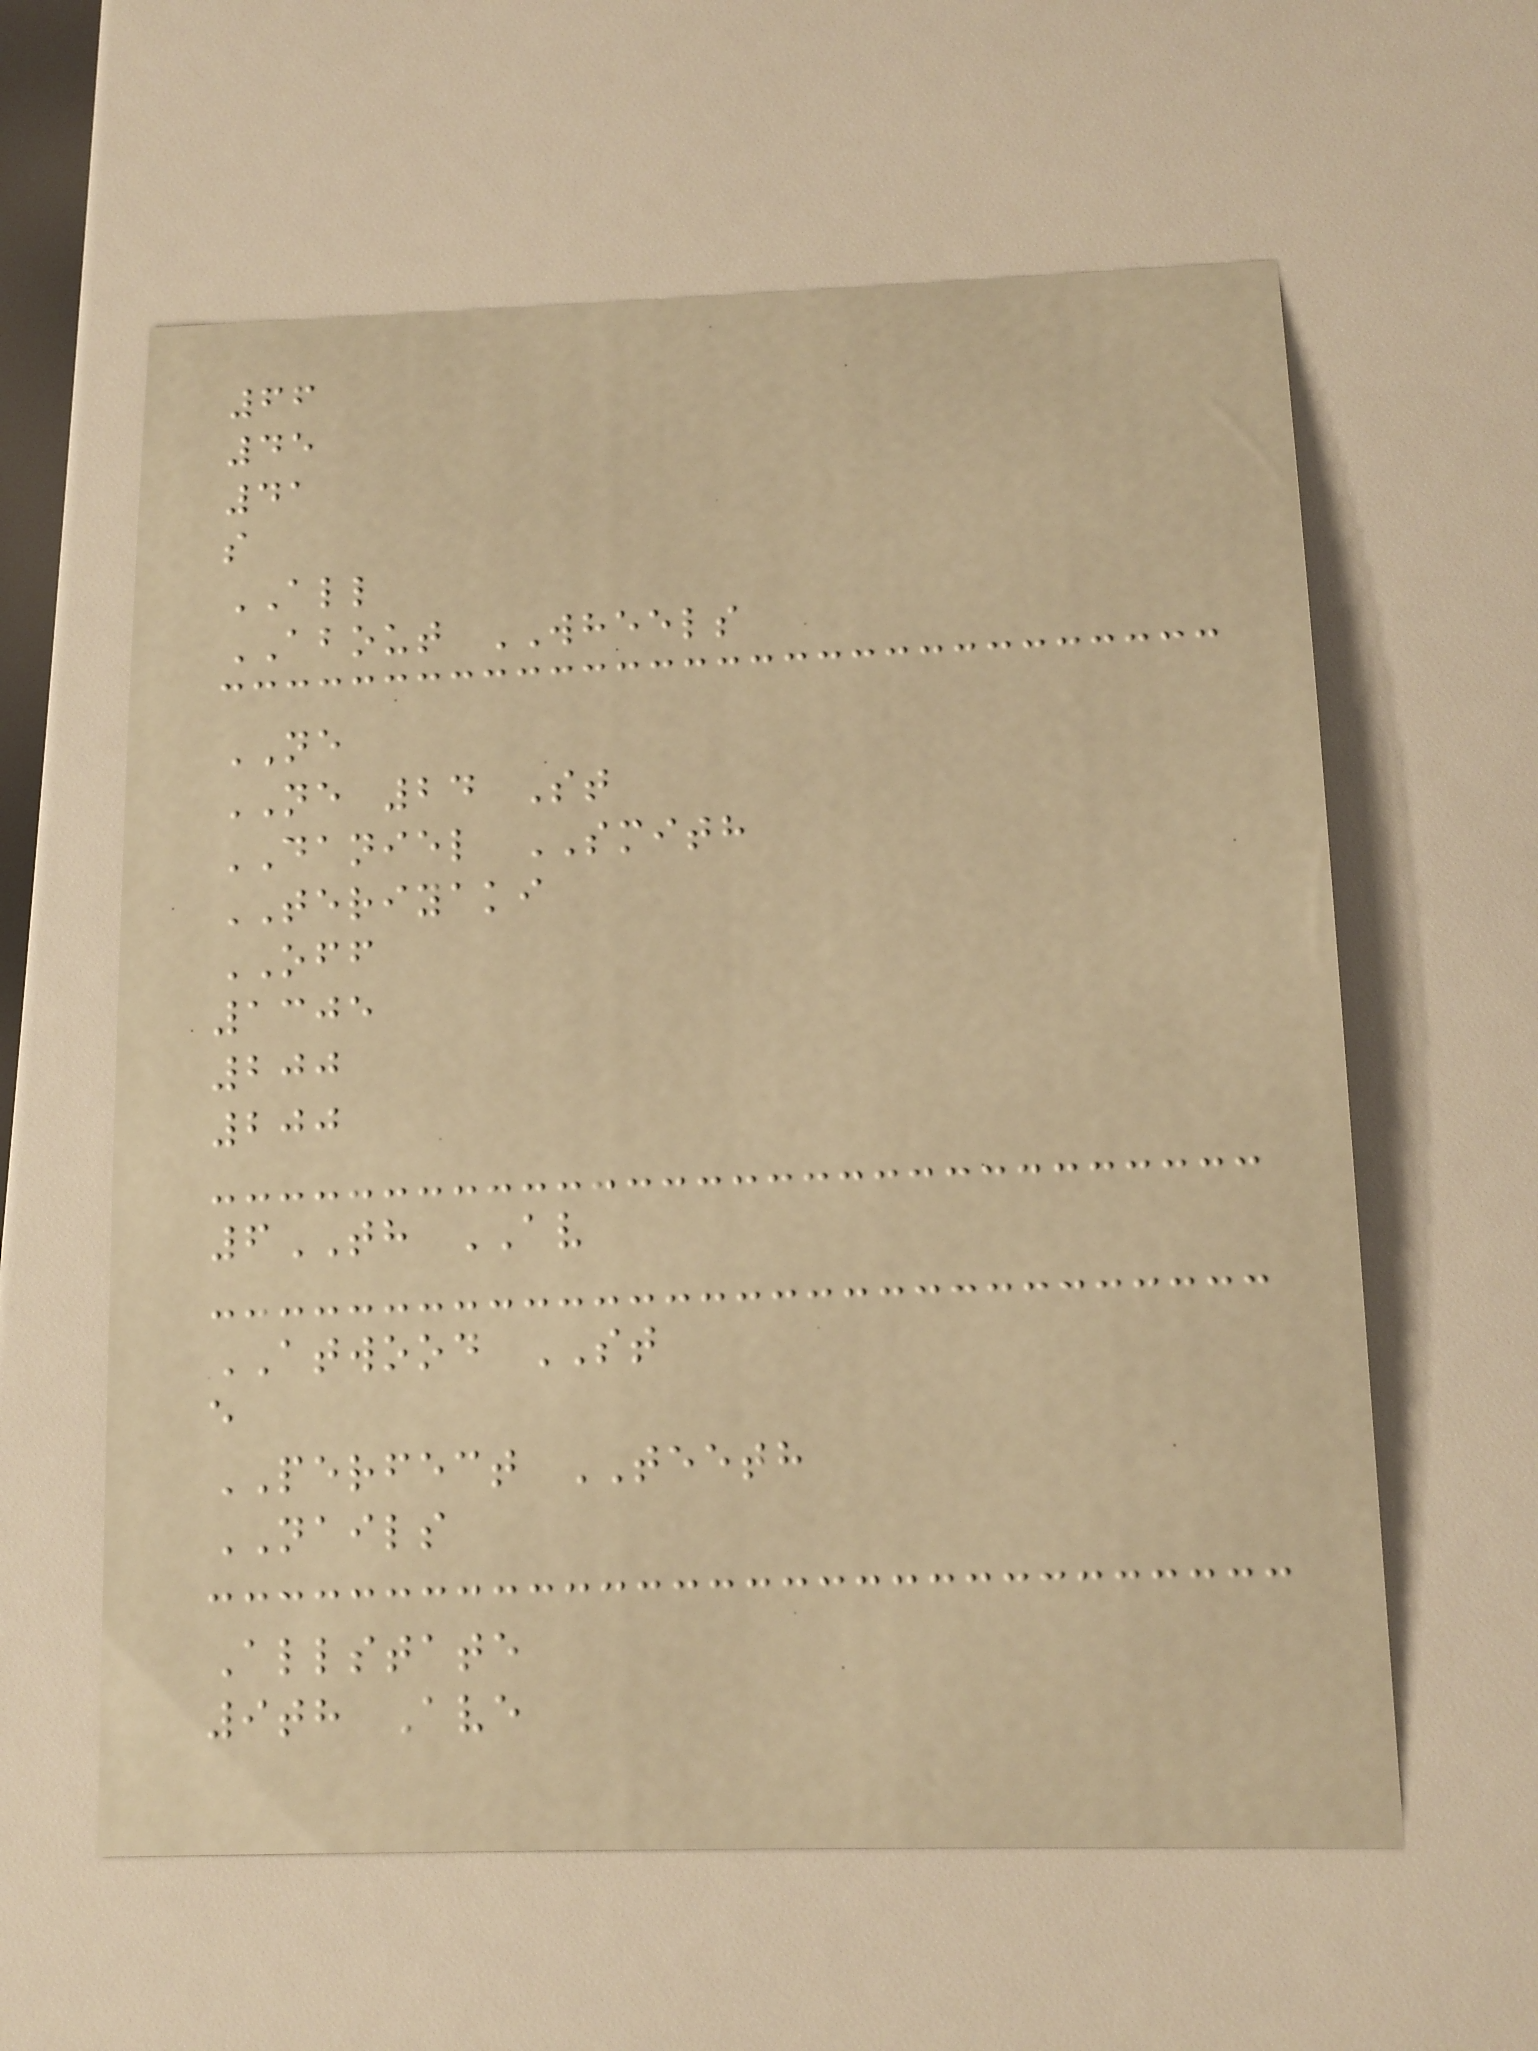66
45
41
s
ALL
ABOUT WHEELS
NE
NE 24 St
DANIEL SMITH
TERIYAKI
OFF
1305
200
200
6TH AV
ATWOOD ST
e
PERFECT TEETH
NAILS
Allstate
9th Ave
